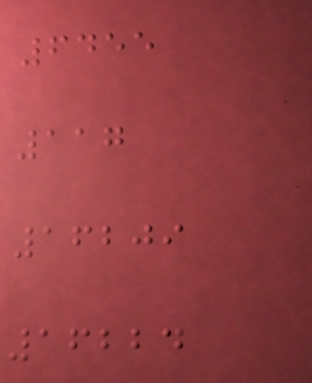6455
117
16209
16224
